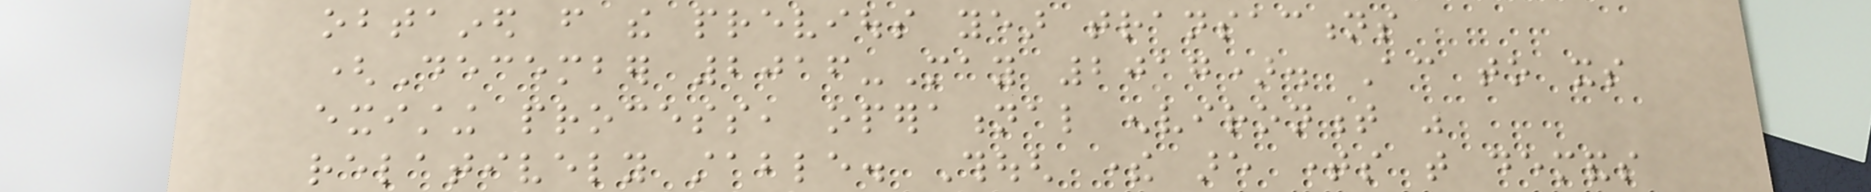obtained from the previous year transactions
(December 2016-May 2017). According to its
existing process, operational environment was
relatively stable. Though there are times that demands
